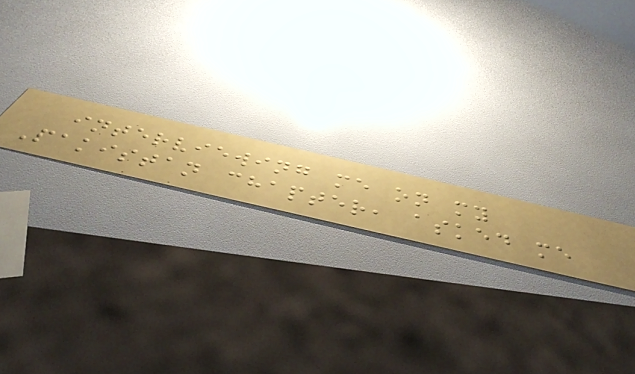interviewing me on my
Pakistan chapter, asked me
